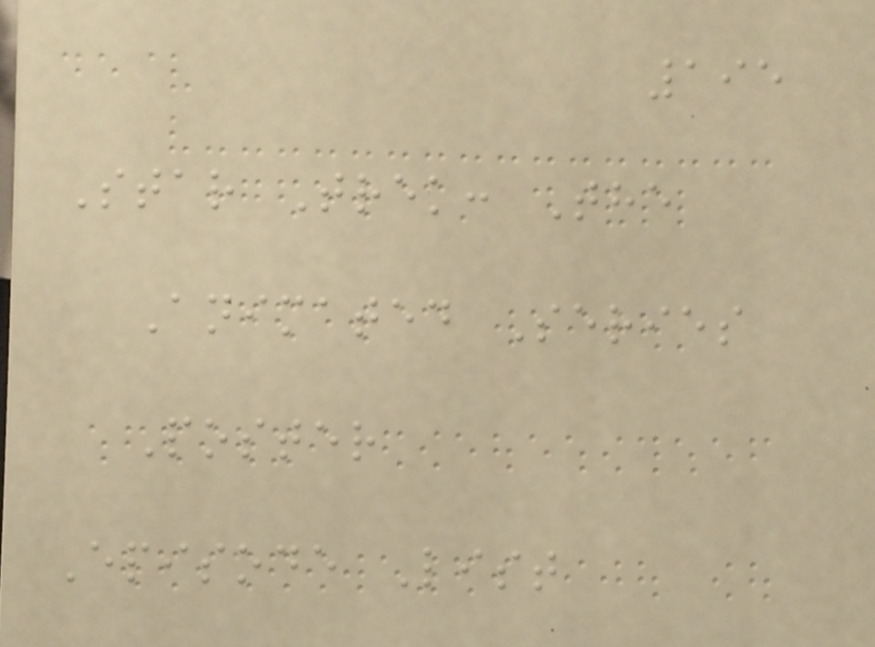195
Star Trek: The
Animated Series
Poster
Episode List
